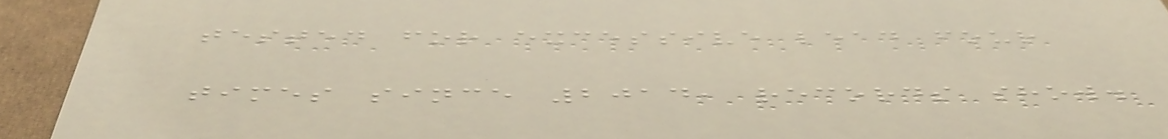tested for excessive lead four
times since 2014, records show.
